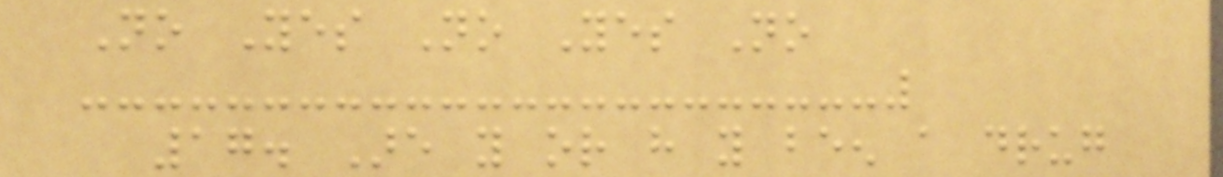No Yes No Yes No
17. Are you or have you been a drug
